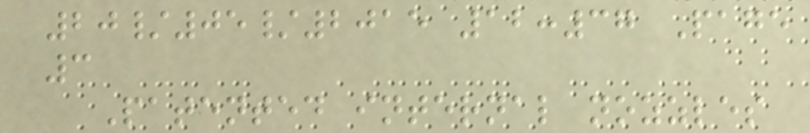20/05/2015 12:37 Page
3
Patented internal nozzles
